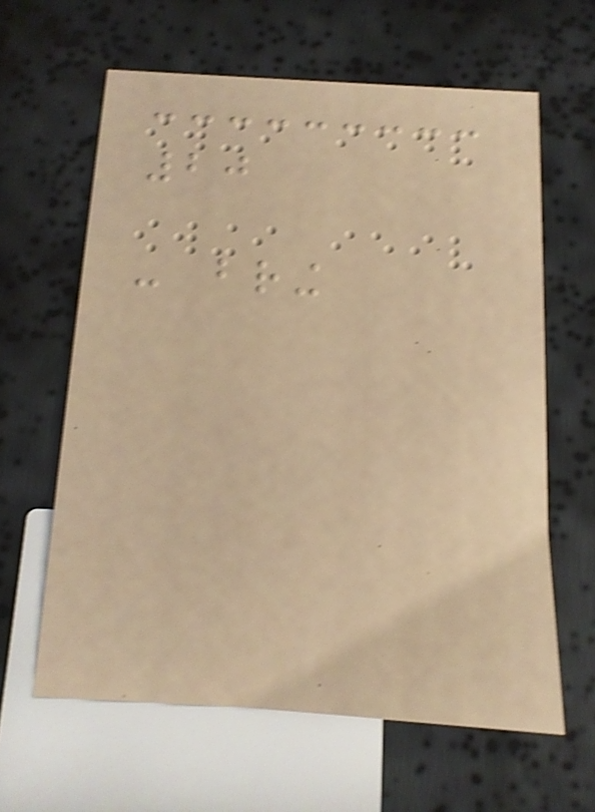20
- bring
